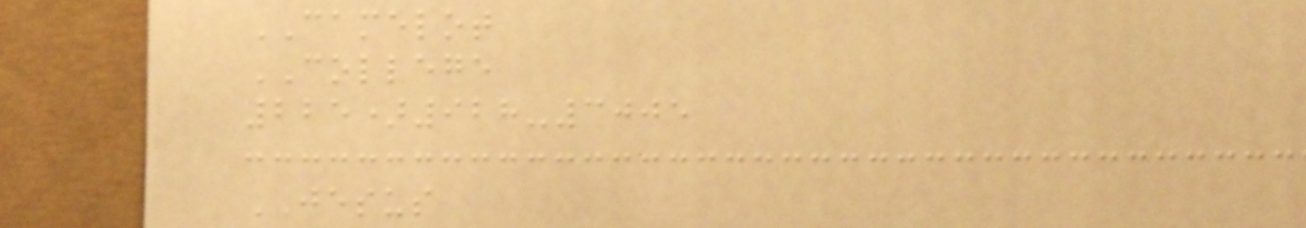CAMELOT
COLLEGE
225)928-3005
JESUS
